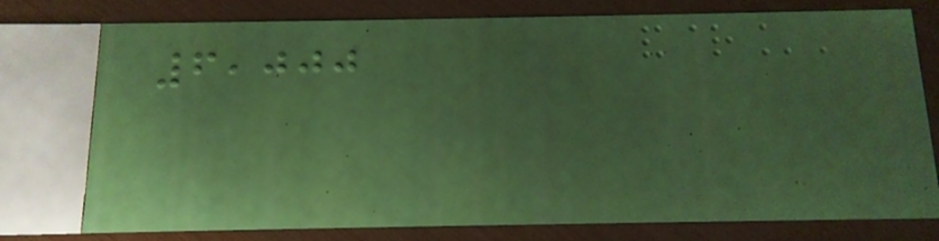6,000
